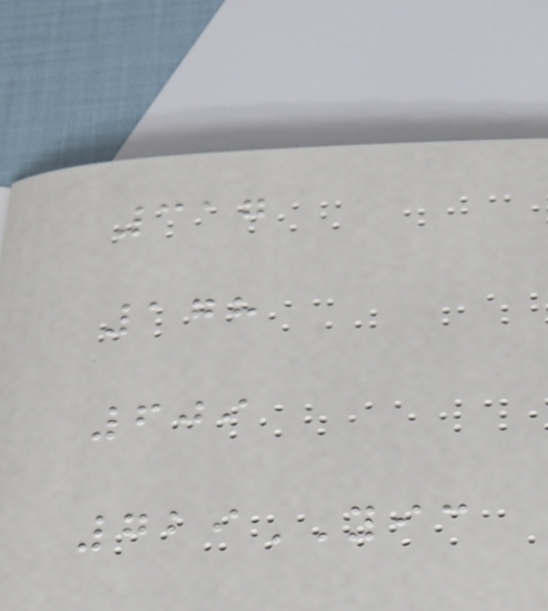317
178
609
729YIC
